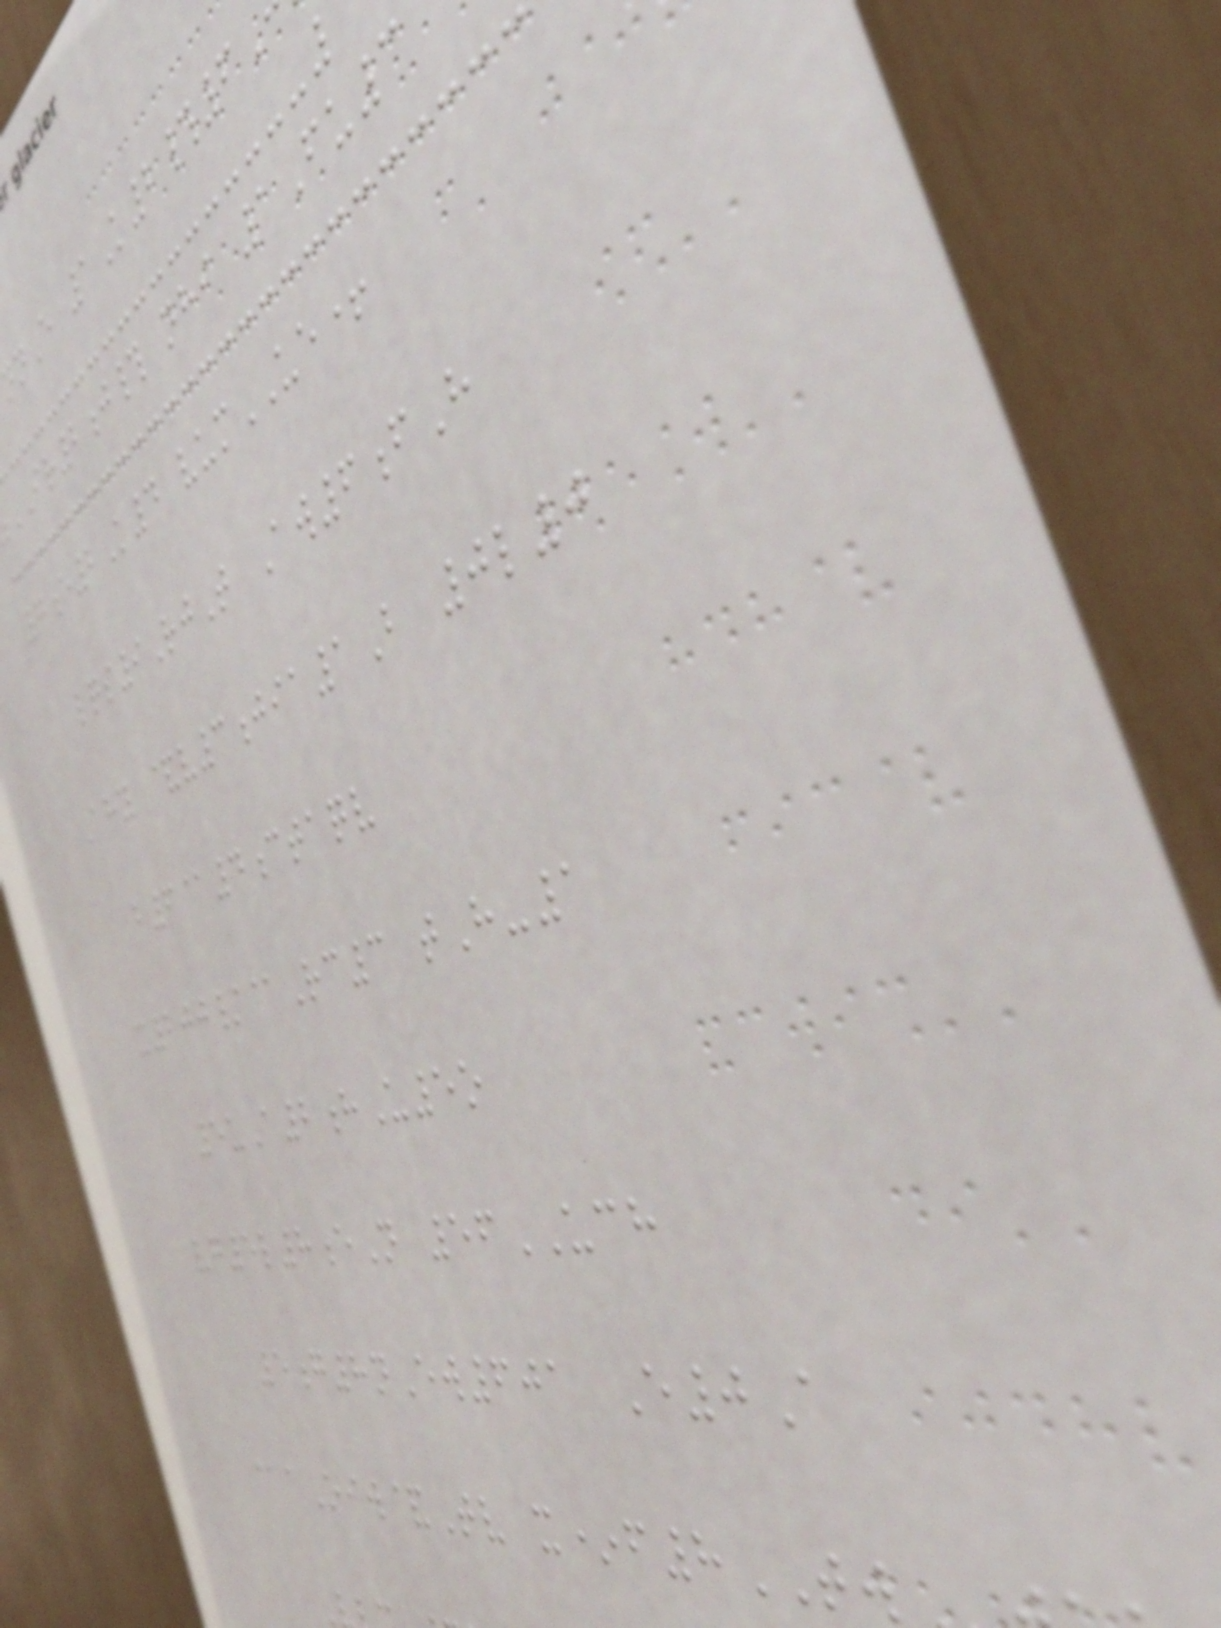nE 1K2#6
IR2j# nhi 1Fu3
7e2K4 vumUE+
lqs9RjT Aw6fH
Ahy &v3jia1B 0l0
b6@4ctaqv
x200/@Rc3 tH-1
5uA2hU5o
vg5l8eN 56UCH
5g8nEw601 E0A
@aOiw&Tv x*f8TW
